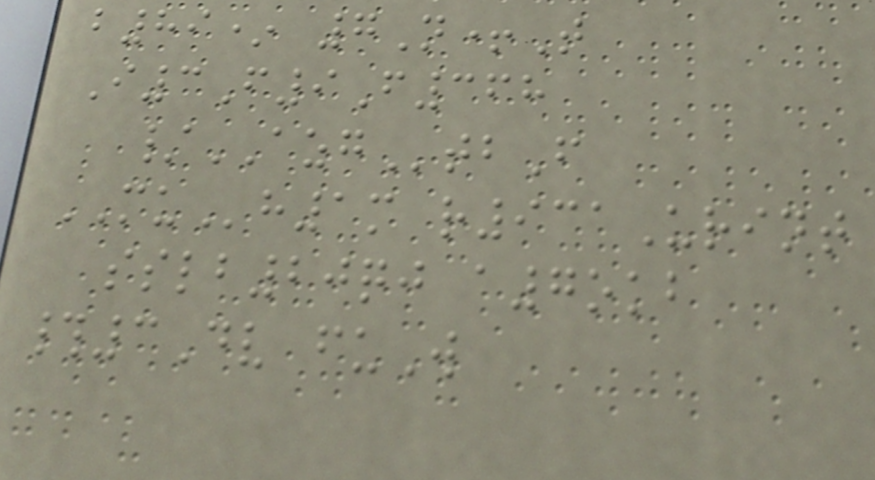b89* 7N+T
I3F9F368
/AZGtbF
MUh1m r931Urint
sslb20qj a7okb
#3Dv fuW
